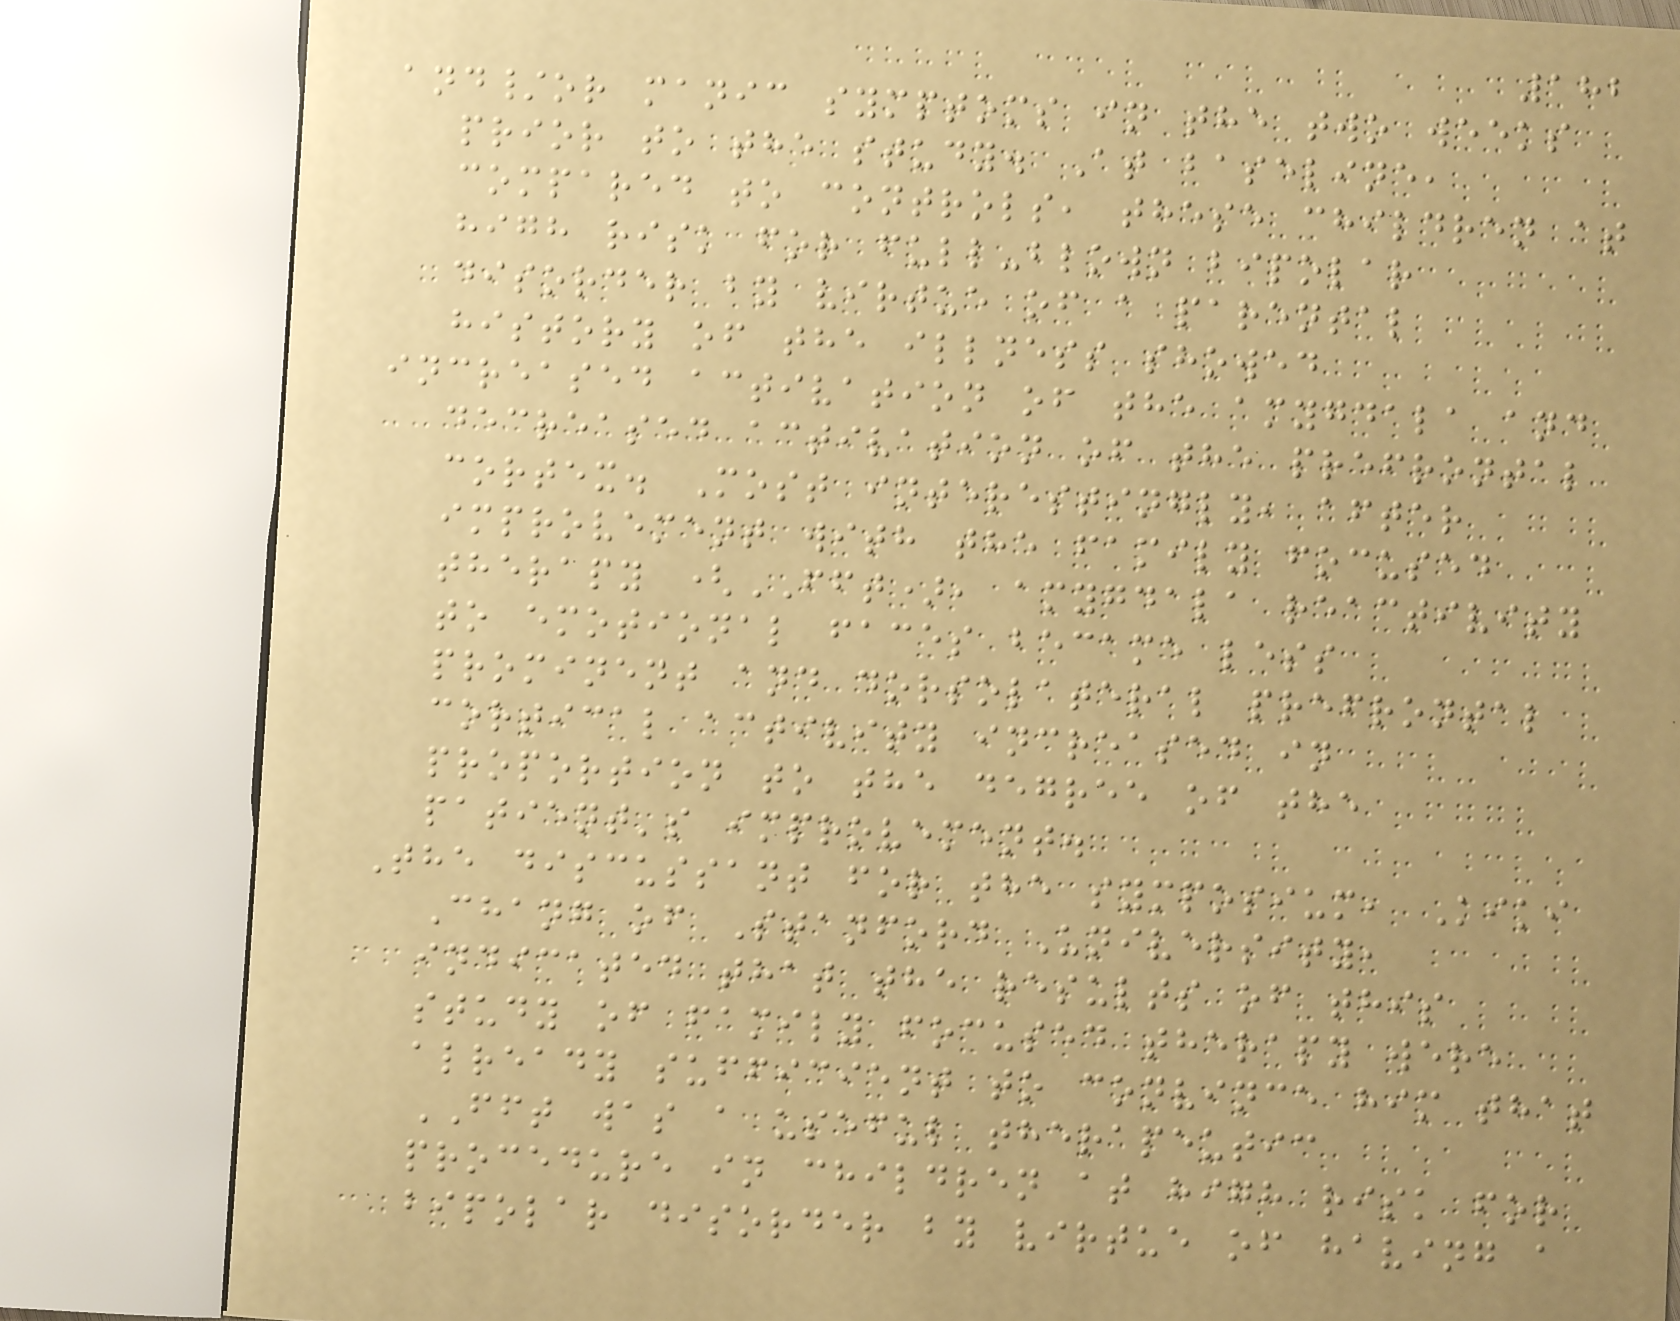182
and/or manic symptoms in the two weeks
prior to the study. At baseline,
compared to controls, these children at
high risk for full-blown bipolar
disorder by virtue of a parental
history of the illness showed
increased activation of the amygdala and
decreased activation of the prefrontal
cortex. Most interestingly, after
improvement with the family focused
therapy (FFT), amygdala reactivity
to emotional faces became less
prominent and dorsolateral prefrontal
cortical activity increased in
proportion to the degree of the
patient's improvement.
The discussant for the symposium, Kiki
Chang of Stanford University,
indicated that the results of this
study of family focused therapy were
already sufficient to convince him that
FFT was a useful therapeutic
procedure in children at high risk for
bipolar disorder by virtue of having a
